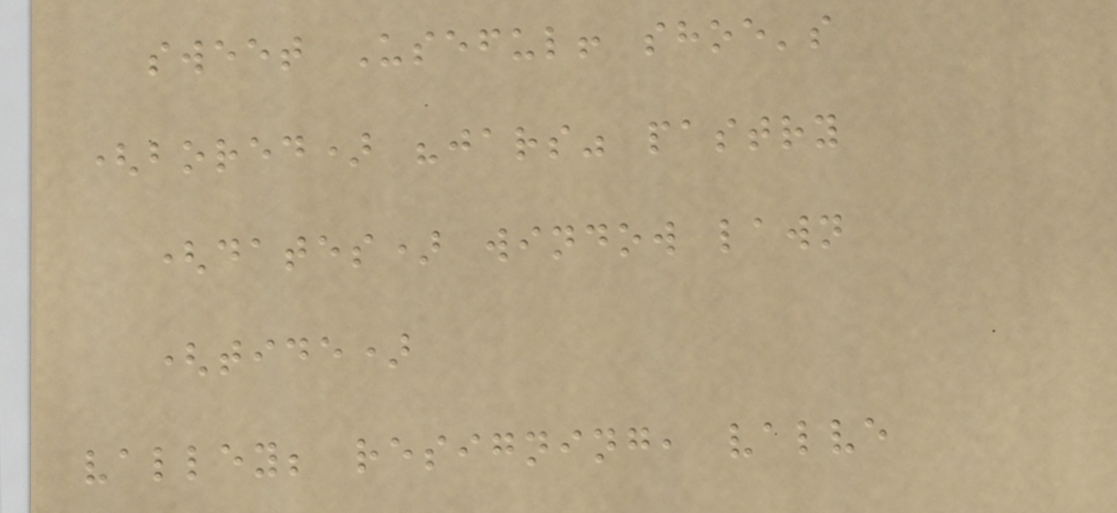sweet Useful! shoe's
(bored) "jars" pastry
(dates) window lawn
(tide)
valley; resigning, valve
